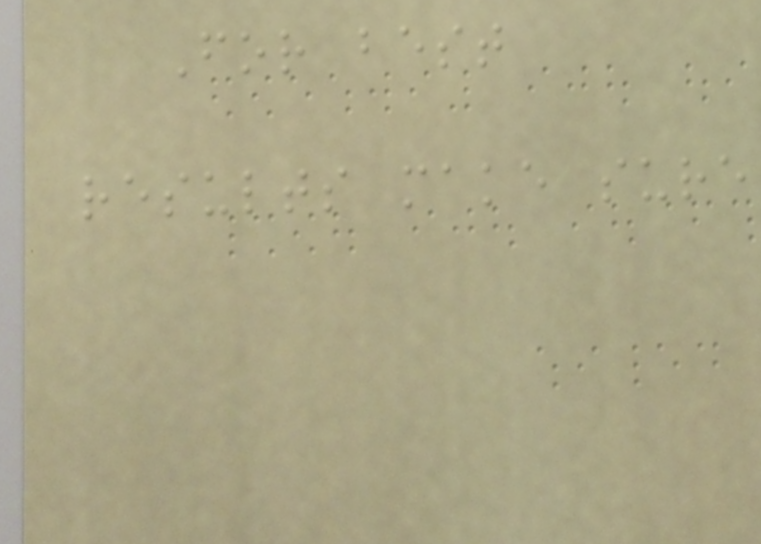For best
results make sure
